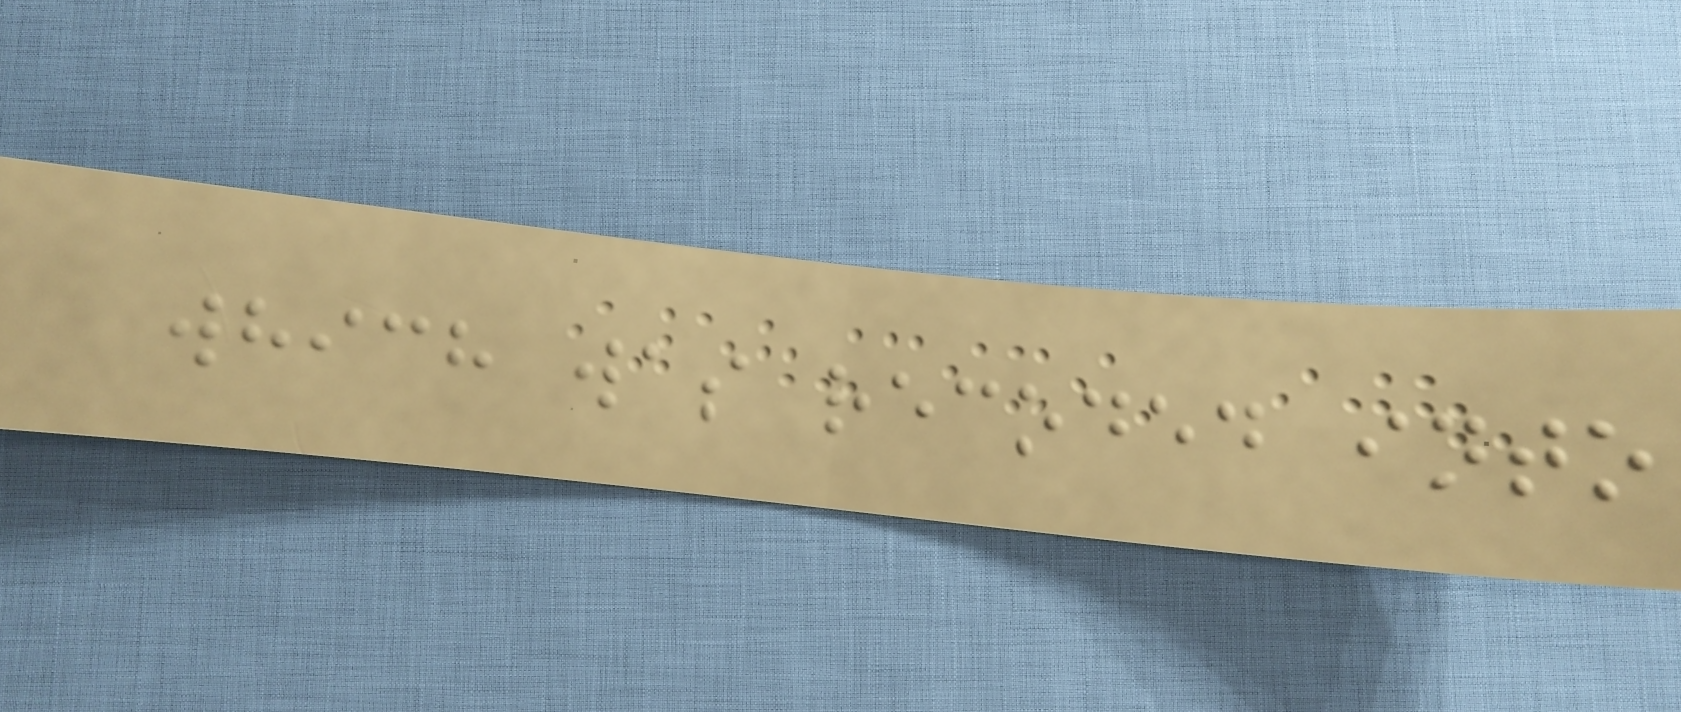which was recoded into
